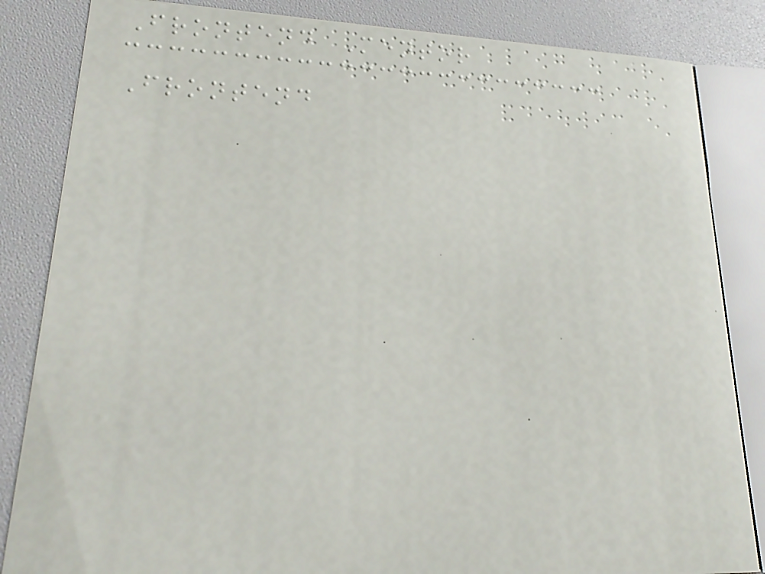Frontend Mentor
Frontend
